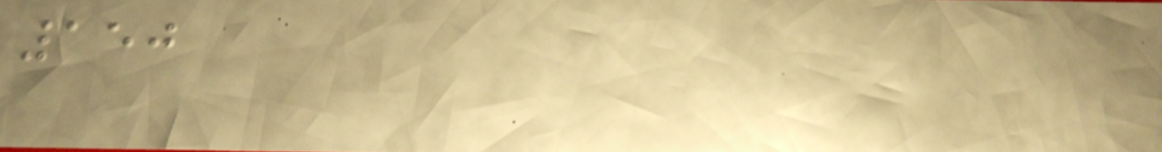150
